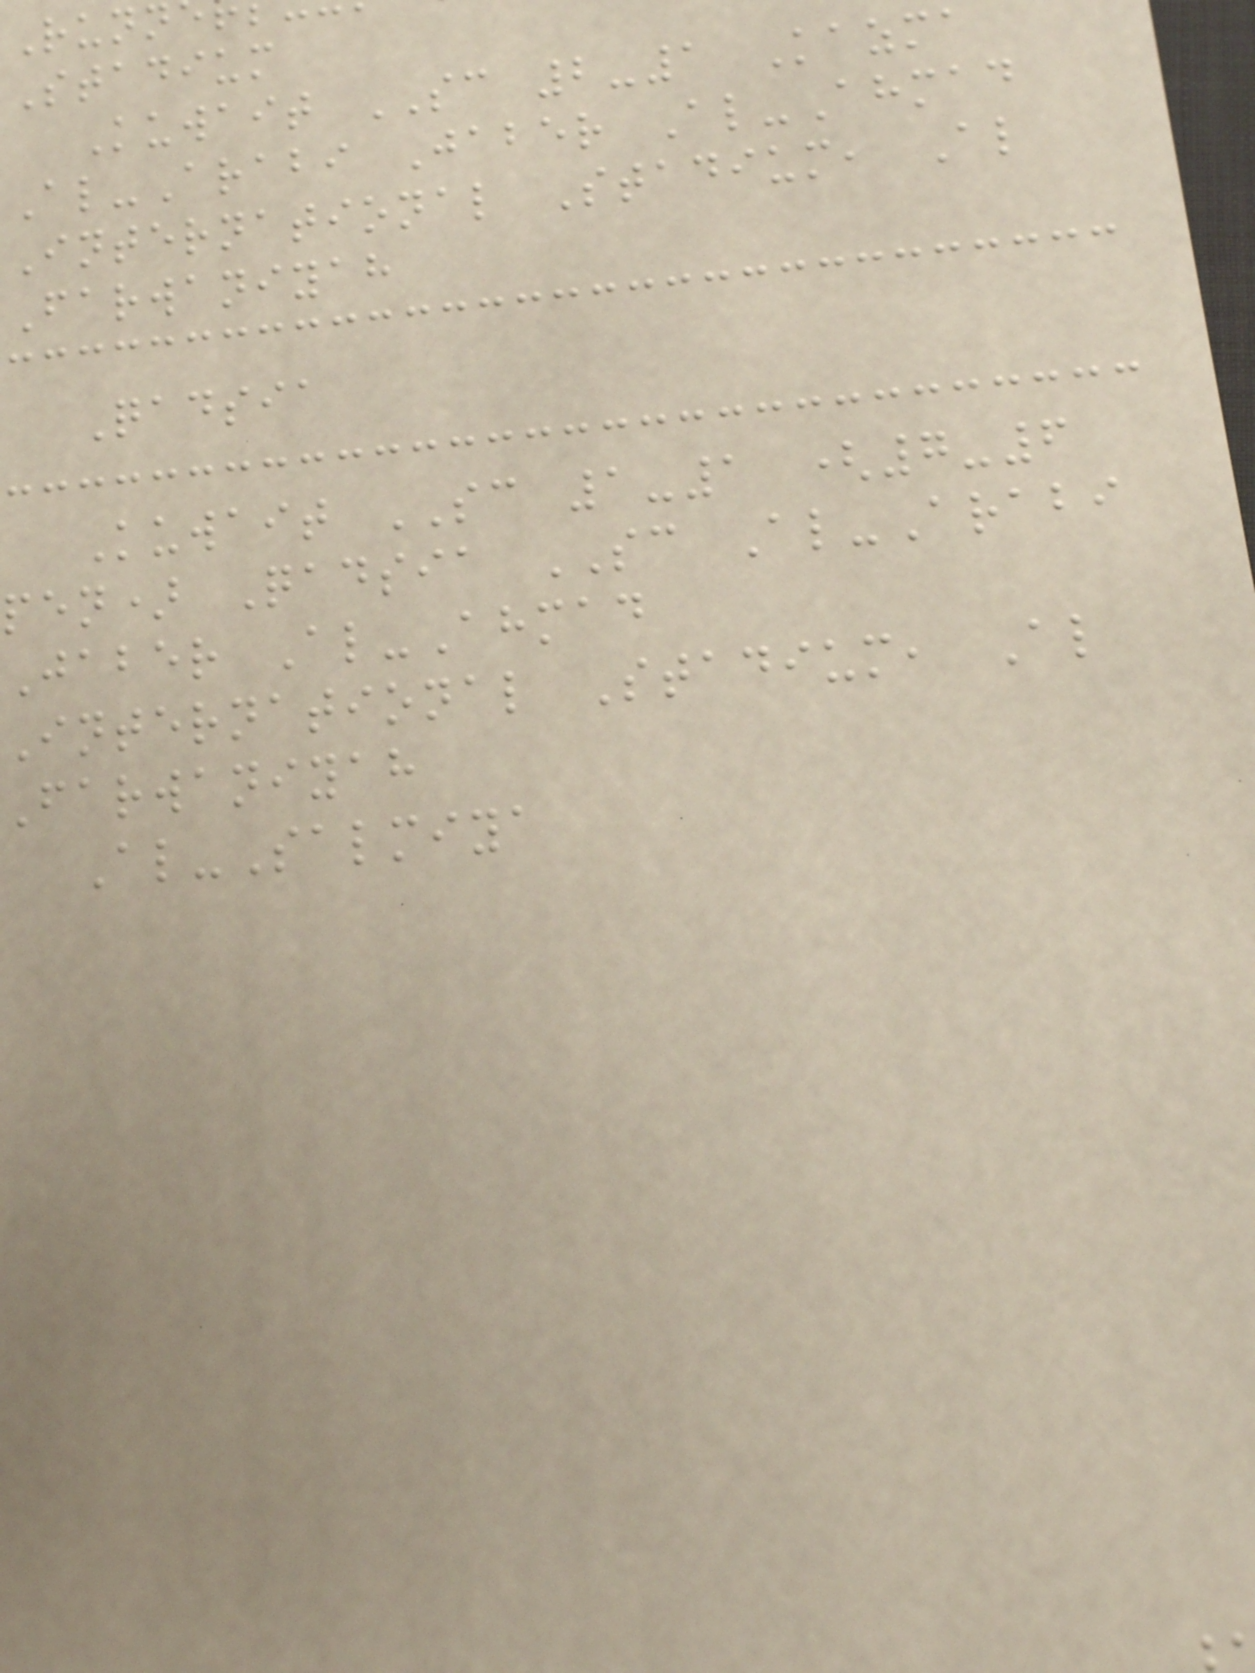Stadium
Kuwait SC 2-1 Kazma
Al-Arabi Jaber Al-Ahmad
International Stadium, Al
Farwaniyah
Qadsia
Kuwait SC 1-1 (7-6
pen) Qadsia SC Al-Arabi
Jaber Al-Ahmad
International Stadium, Al
Farwaniyah
Al-Salmiya
